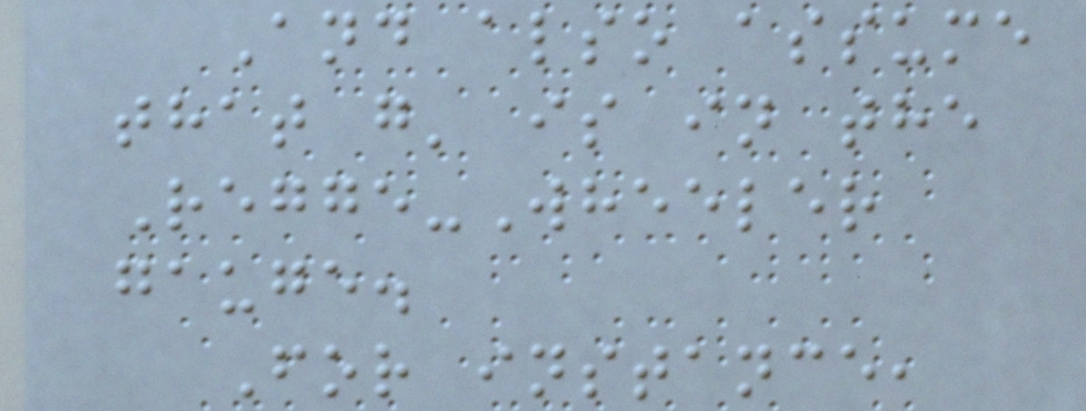And also assume
that g' is in the
Regge-Wheeler
gauge.
For instance,
